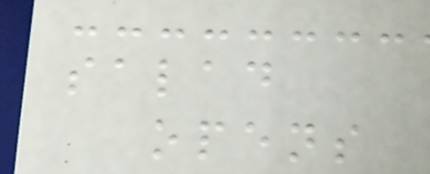salad
opens
